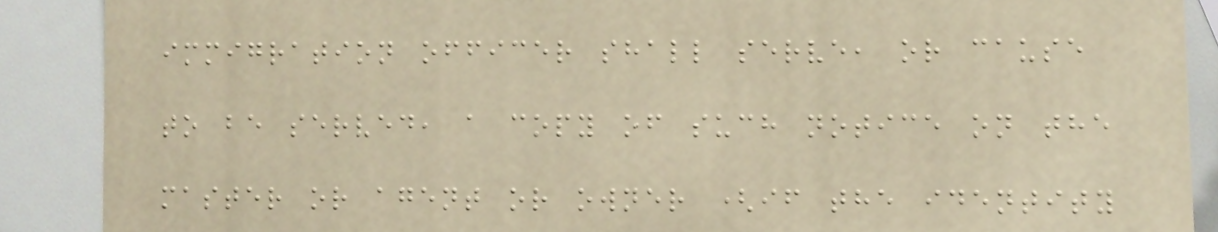immigration officer shall serve, or cause
to be served, a copy of such notice on the
master or agent or owner (if the identity
